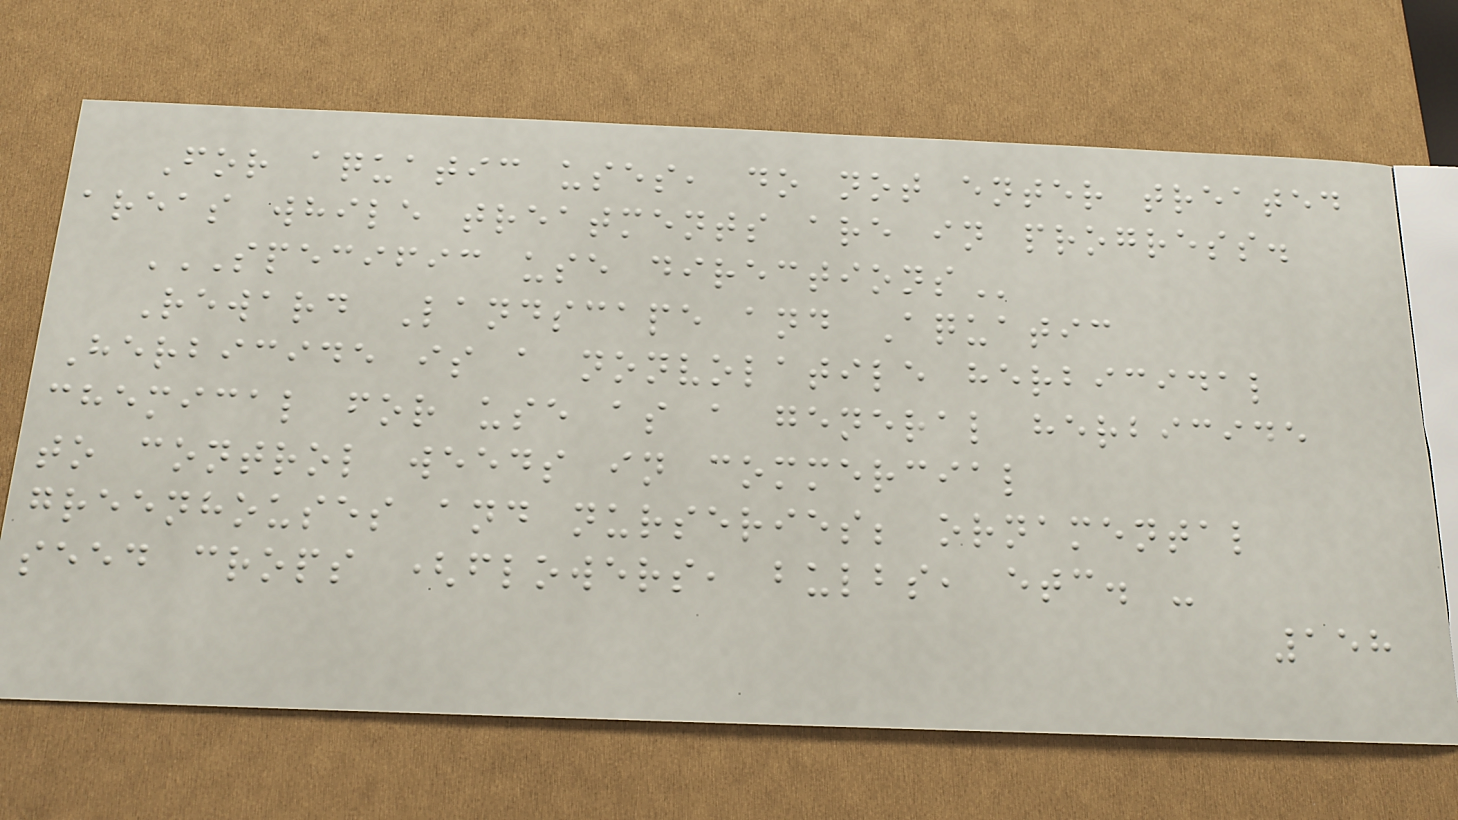For aquatic uses, do not enter treated
areas while treatments are in progress.
SPECIFIC USE DIRECTIONS
Reward Landscape and Aquatic
Herbicide is a nonvolatile herbicidal
chemical for use as a general herbicide
to control weeds in commercial
greenhouses and nurseries; ornamental
seed crops (flowers, bulbs, etc. -
158
